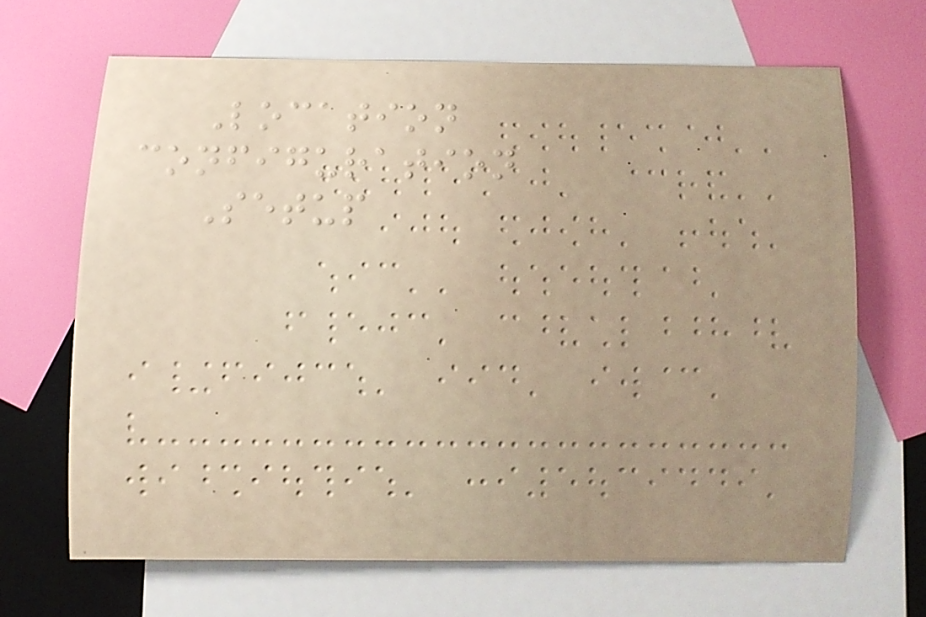Location
configuration
Setup
